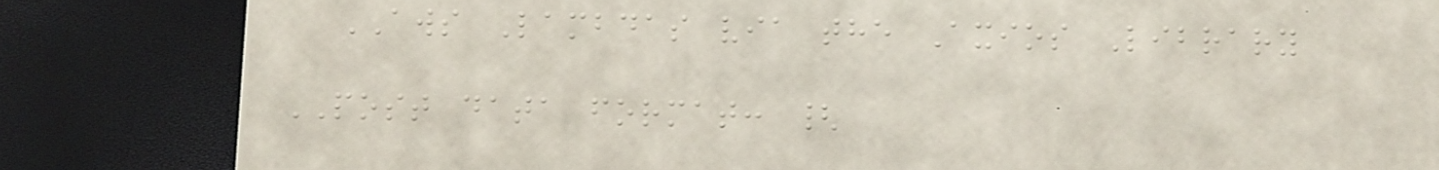AWS Lambdas via the Axios Library
POST data format: {
